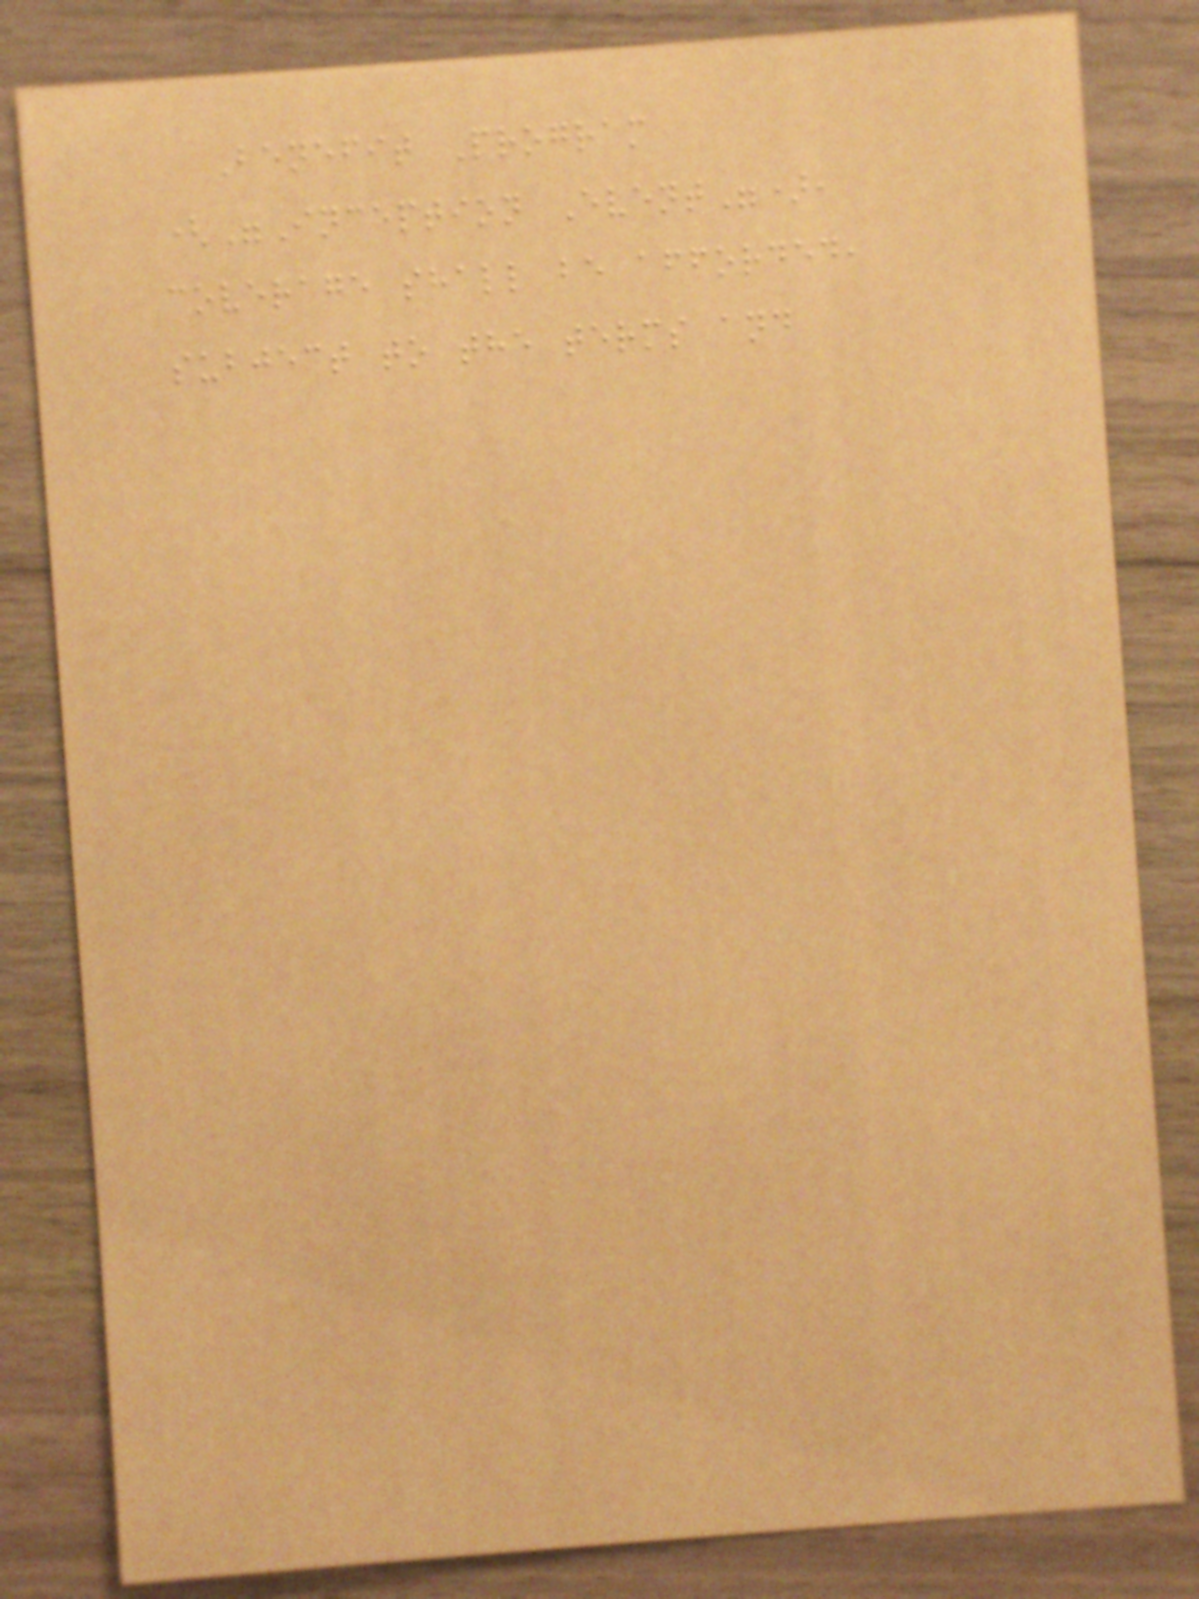Benefit Program
("Inception Event"),
coverage shall be afforded,
subject to the terms and
